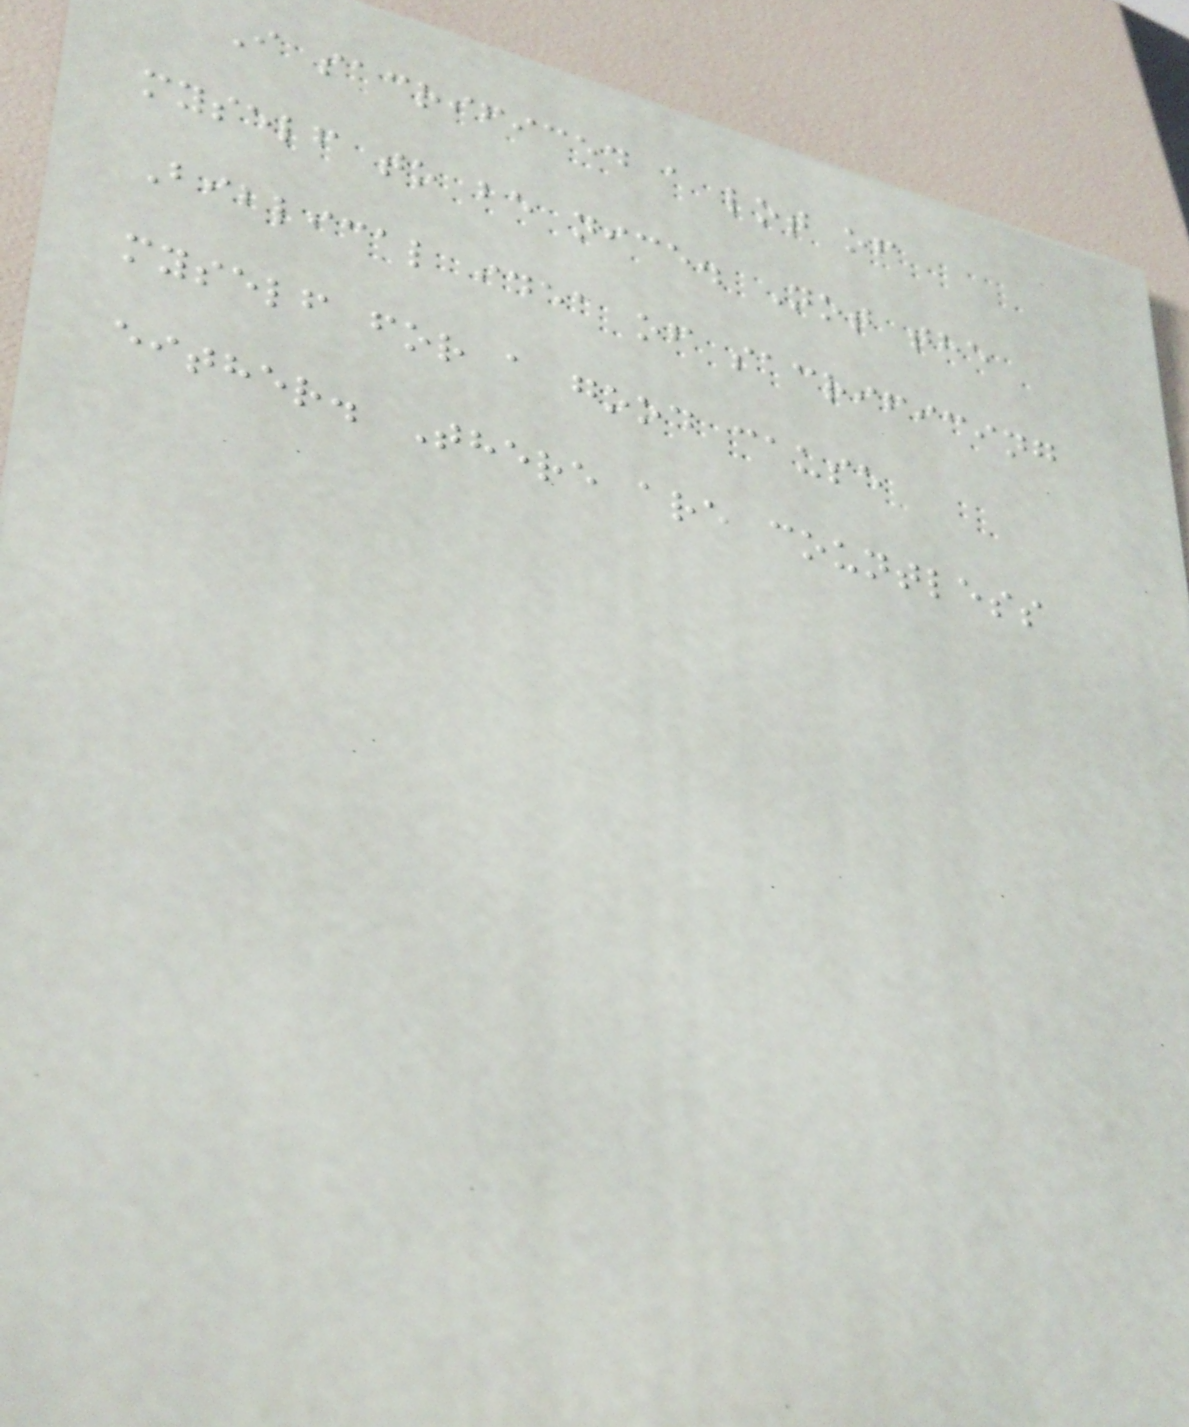I sacrificed a lot of
myself to be nice. Not the
Biblical idea of sacrificing
myself for a good cause
either. There are countless
